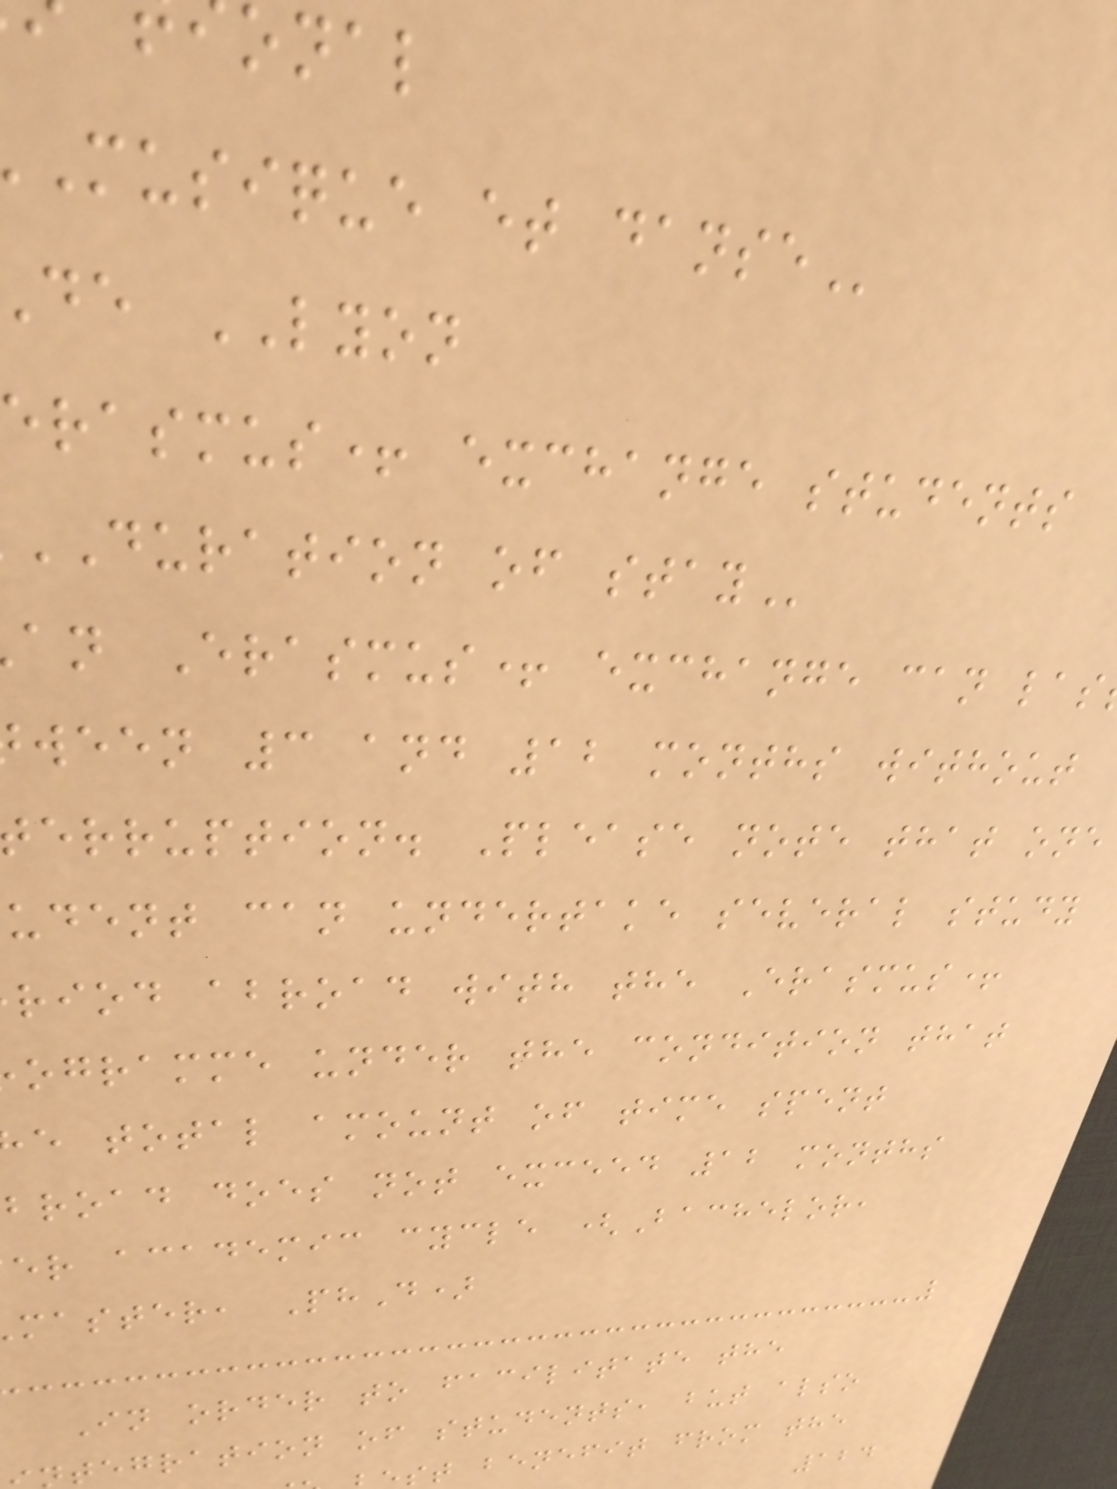onal
musique et
de LYON
erasmus+ exchange students
DURATION of
an Erasmus+ exchange can las
ween 3 and 12 months without
erruption. Please note that one
udent can undertake several study
riod abroad with the Erasmus+
ogramme under the condition that
e total amount of time spent
broad does not exceed 12 months
er academic cycle (Bachelor,
master, PhD)
In order to facilitate the
tegration of students, but also
st benefit from the
124
